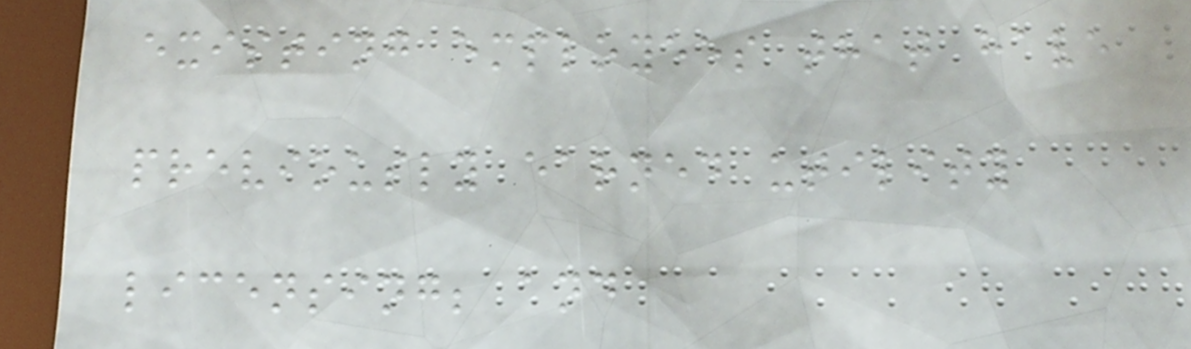existing employees that have
previously earned utility
licensing; and
